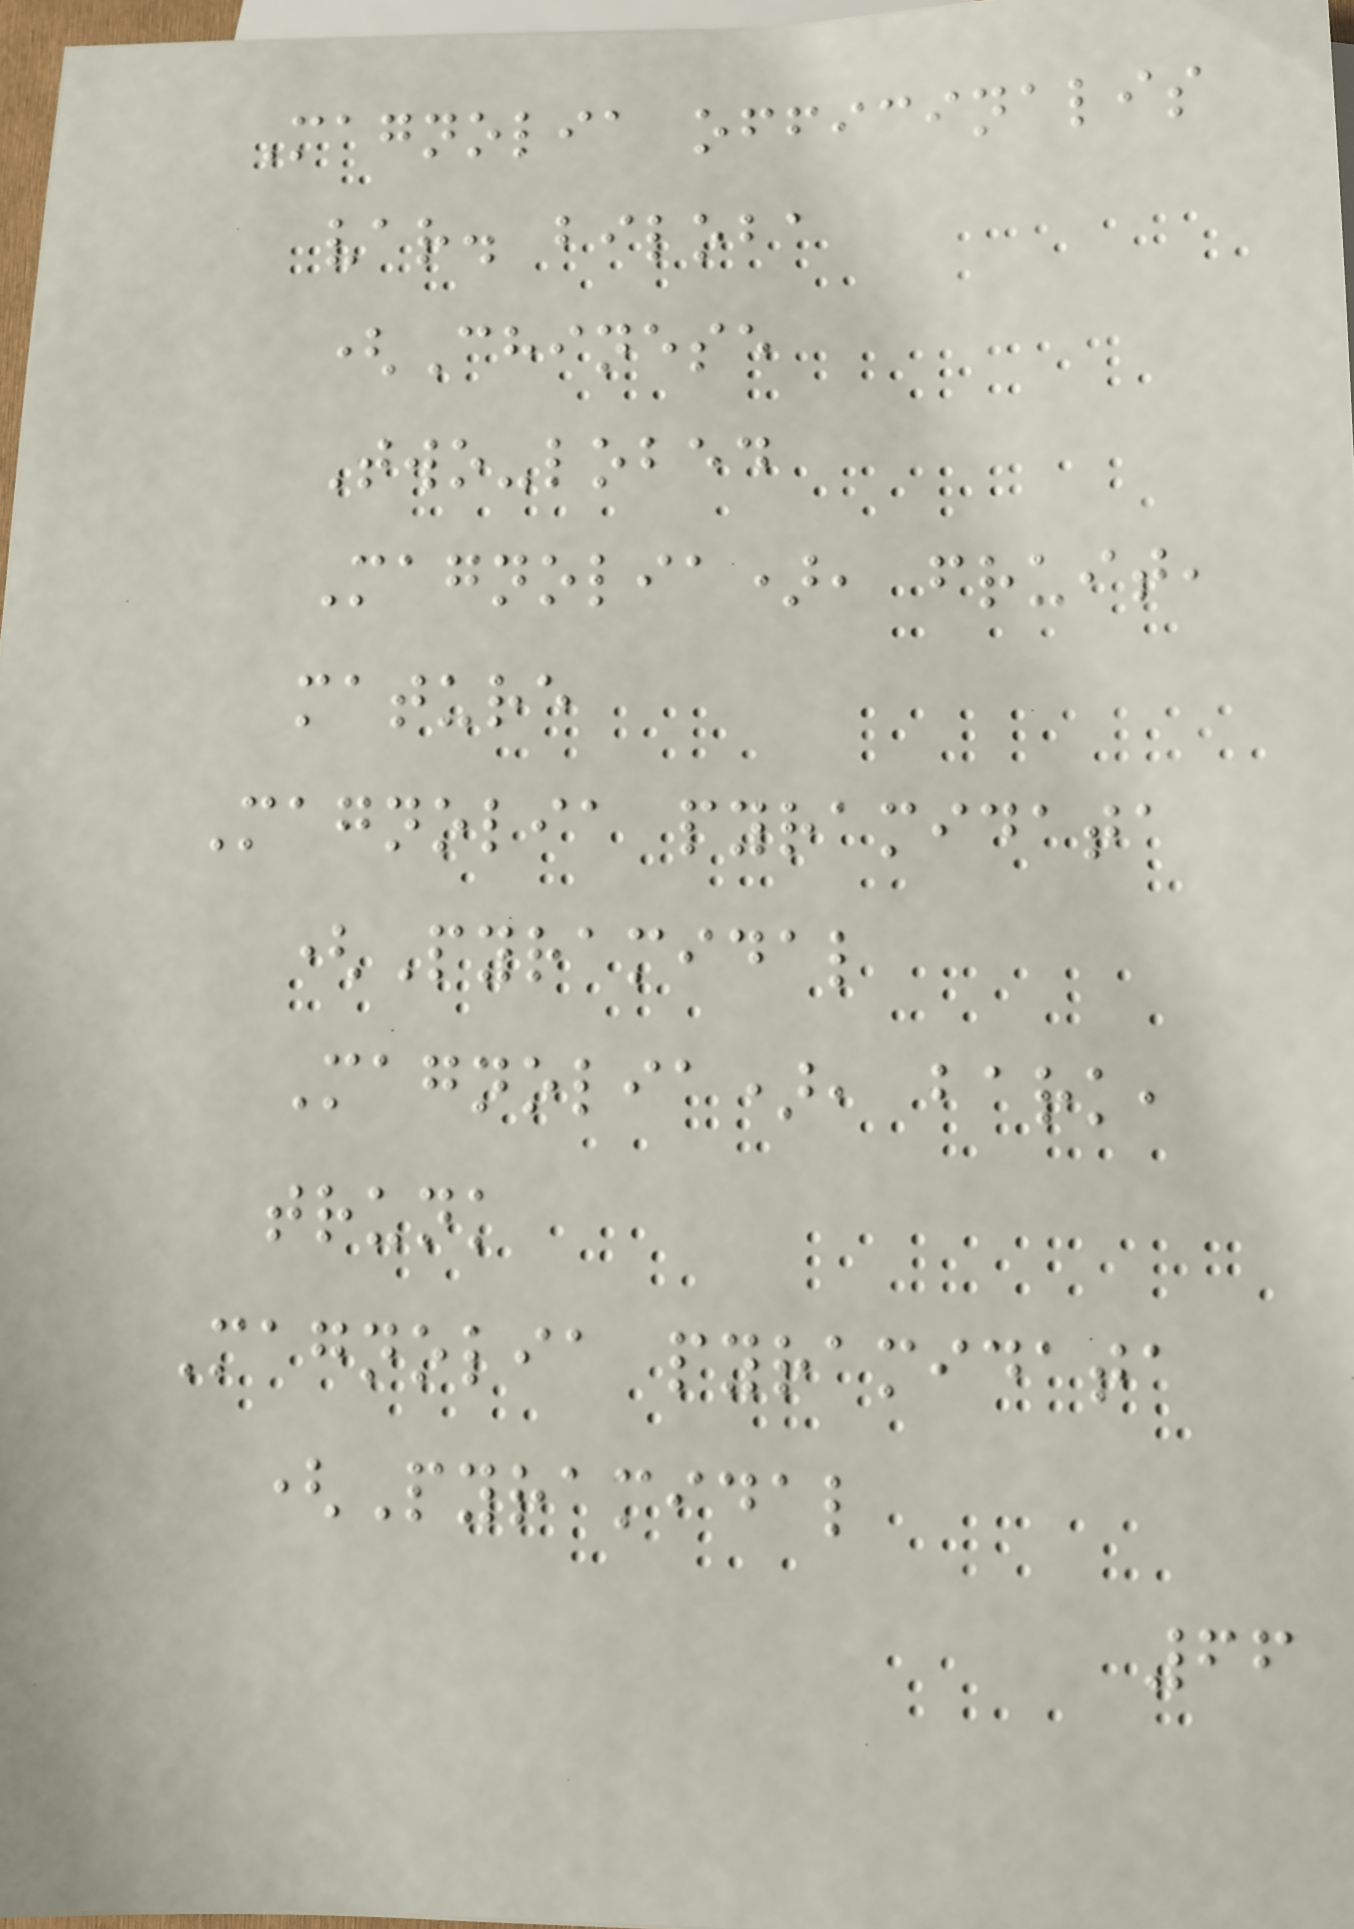Magnolia officinalis
var. biloba
(Chinese
Two-lobed
Magnolia), fruit,
mature
Magnolia pyramidata
(Pyramidal
Magnolia), bark,
trunk
Magnolia pyramidata
(Pyramidal
66
